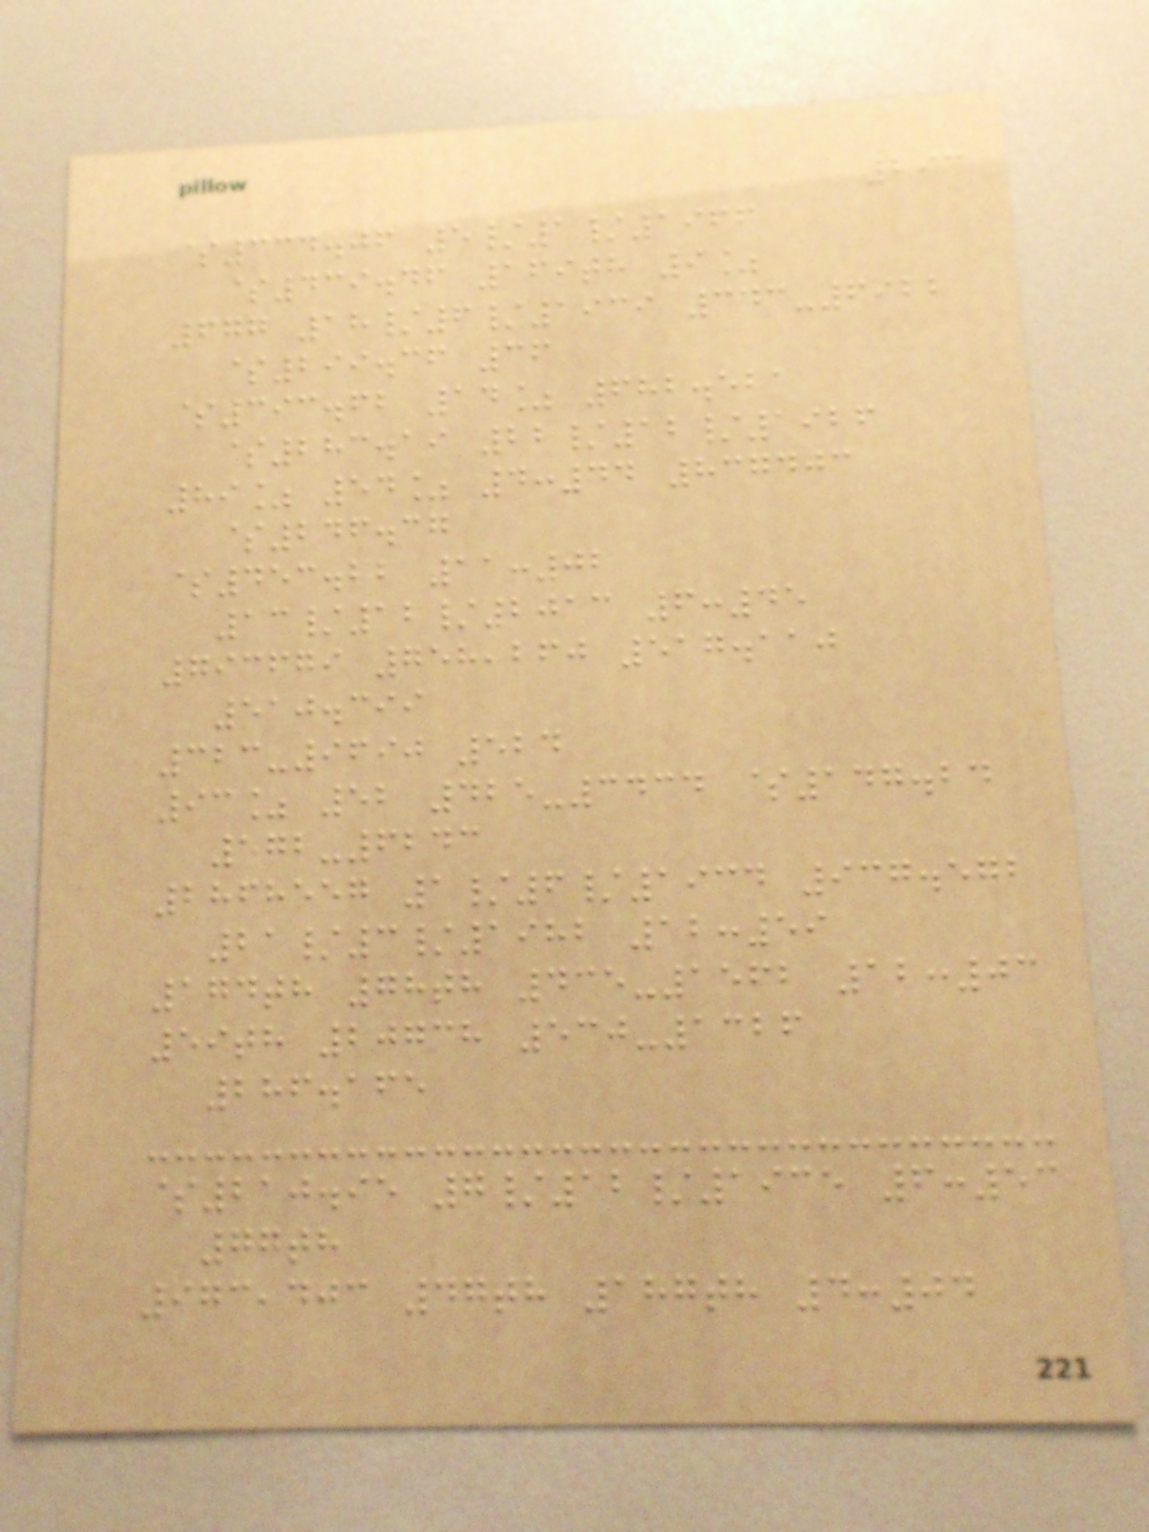293
$334.06 5/1/1966
$439.46 169th 9%
677 18/6/1939 343-6922
$299.36 36
$393.62 14% 682.521
$283.19 22/12/1926
89% 54% 4:44 837403
$246.37
$453.22 11:02
13/12/2013 6:45
793679 758,260 517.110
510.399
323-9690 524
93% 52 425-3434 $147.24
572-6243
2868557 1/6/1934 937.572
21/3/1982 12:59
174th 78th 435-1562 12:03
59th 20738 530-1326
286.165
$210.95 7/12/1935 6:53
77th
973,403 47th 187th 4:04
